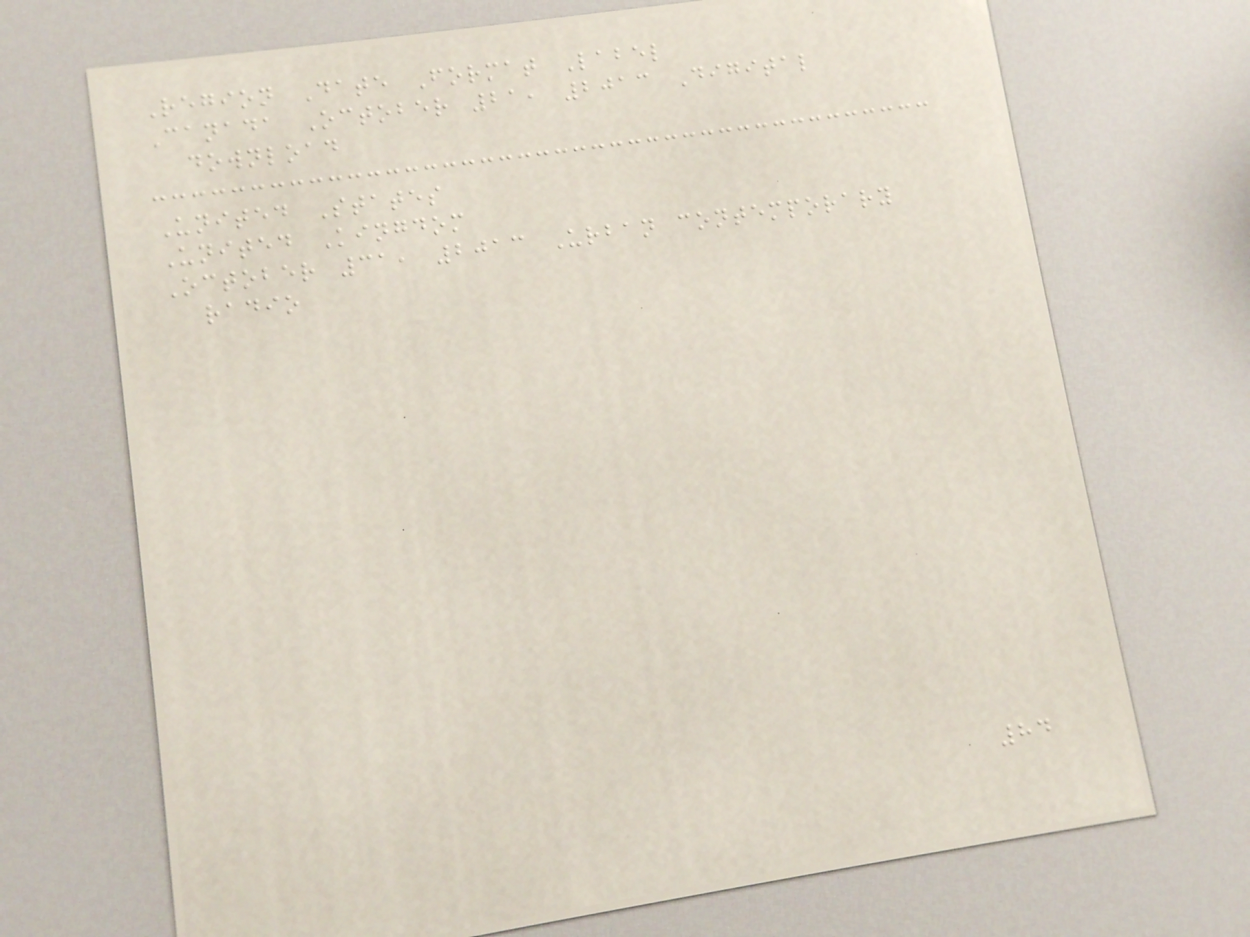Region Date Format Label
Canada October 21, 2013 Digital
download
United States
United Kingdom
October 31, 2013 Urban contemporary
radio
84
